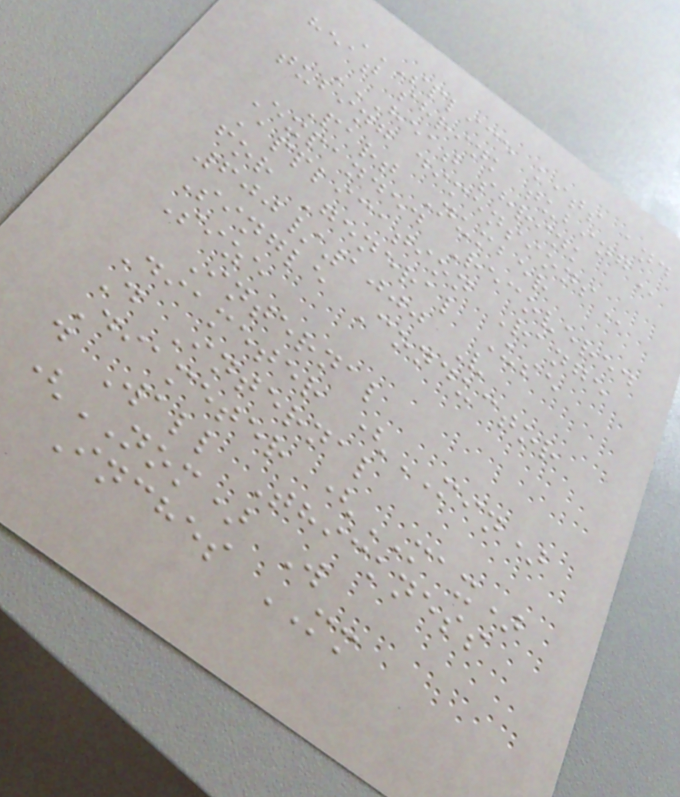SPLICE KITS AND
HEAT SHRINK TUBING
HEAT SHRINK
TUBING DIMENSIONS
Part Number
Expanded Recovered
Application Range
for General Use
600/1000 V
Single Conductor
Size
Internal
Diameter (MIN)
D Internal
Diameter (MAX)
d Wall Thickness
(NOM) W
Inches MM
